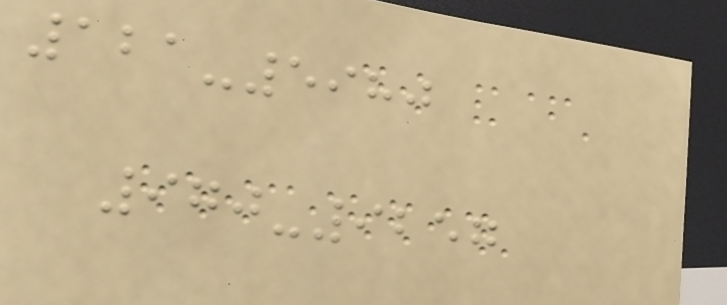121-5980
970-9257
